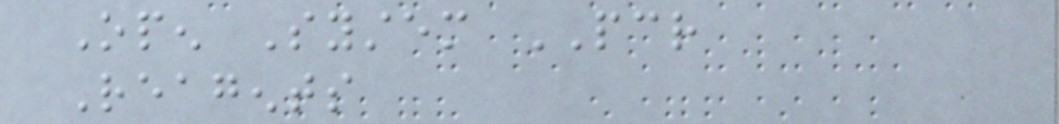Open System PCR
Reagents
